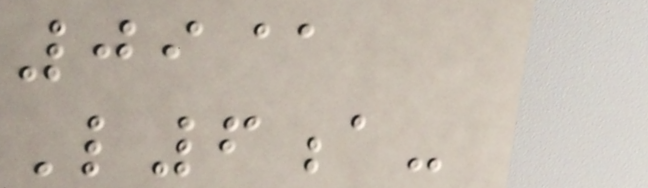09@
L6a-
